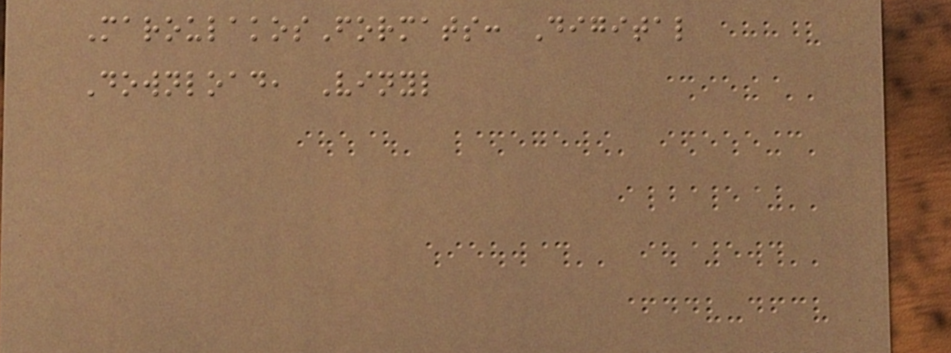MaroulakosFormats: Digital
Download, Vinyl
